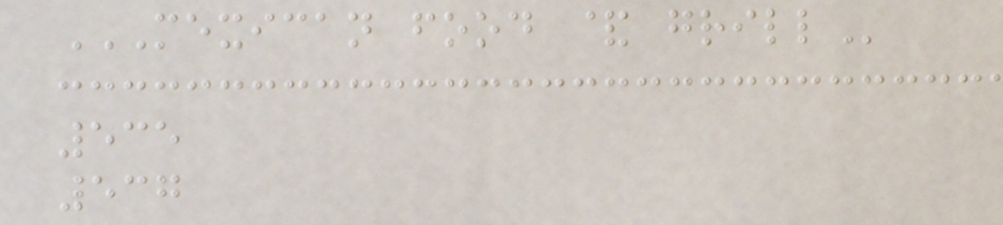MEXICAN FOOD & GRILL
535
537
